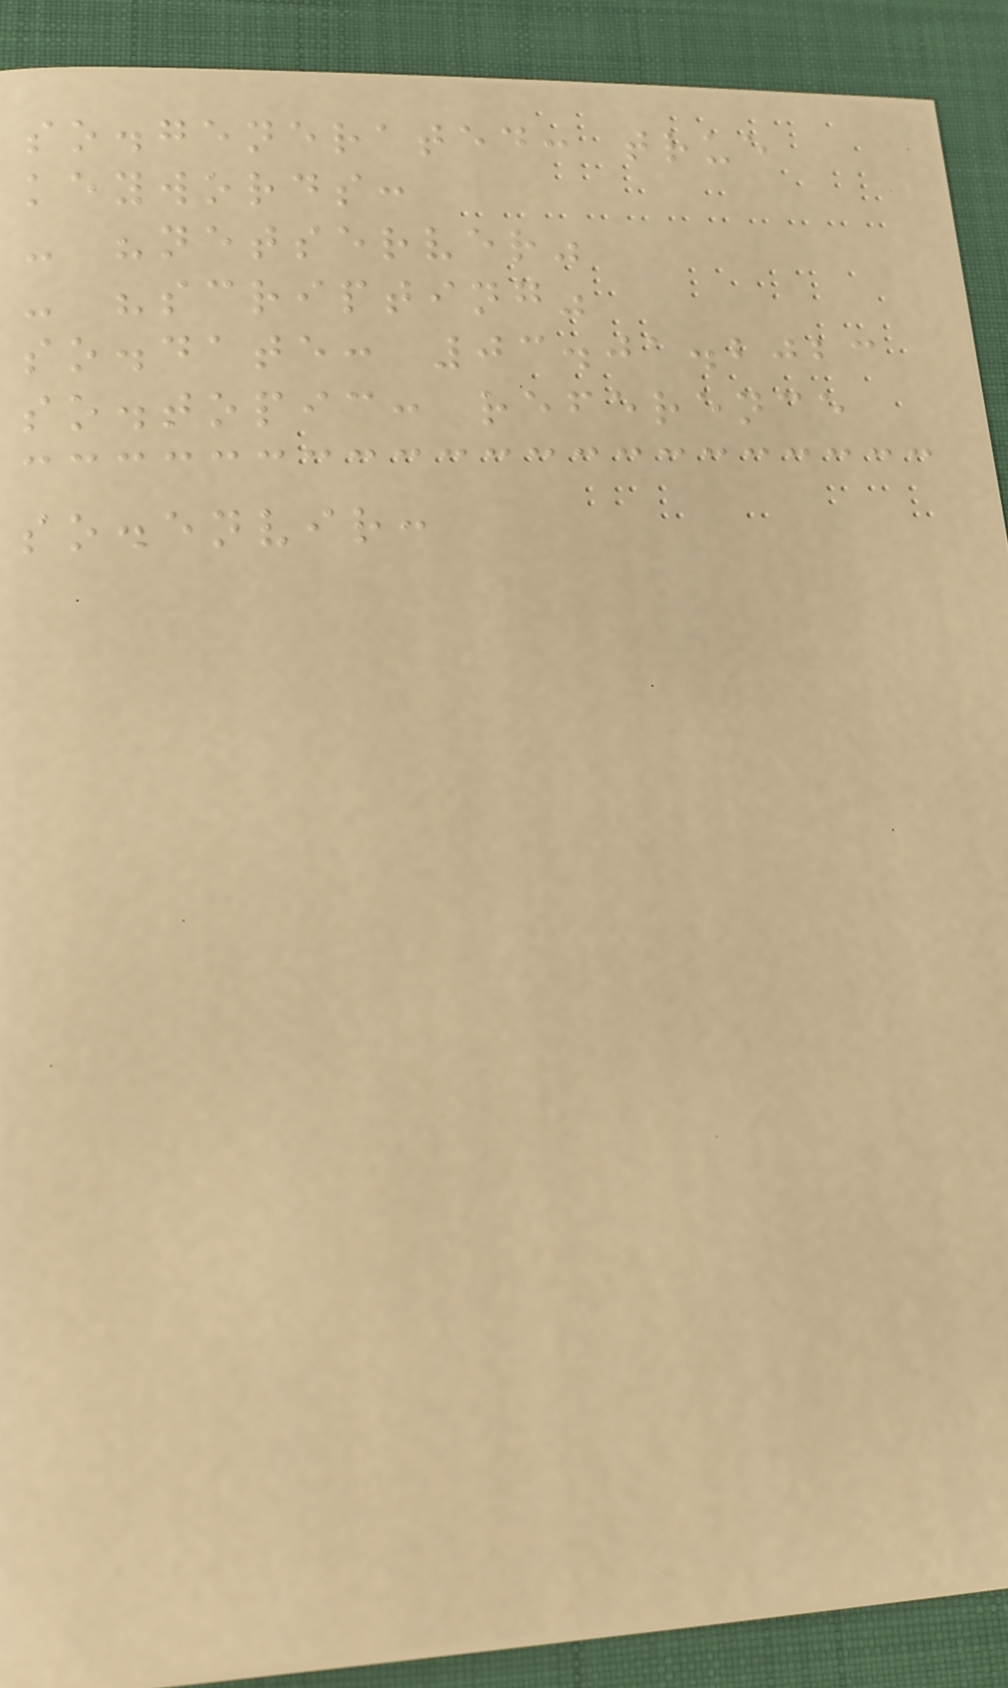so.generated: true
keywords:
- "netserver"
- "scripting"
so.date: 03.01.2023
so.topic: reference
so.envir:
